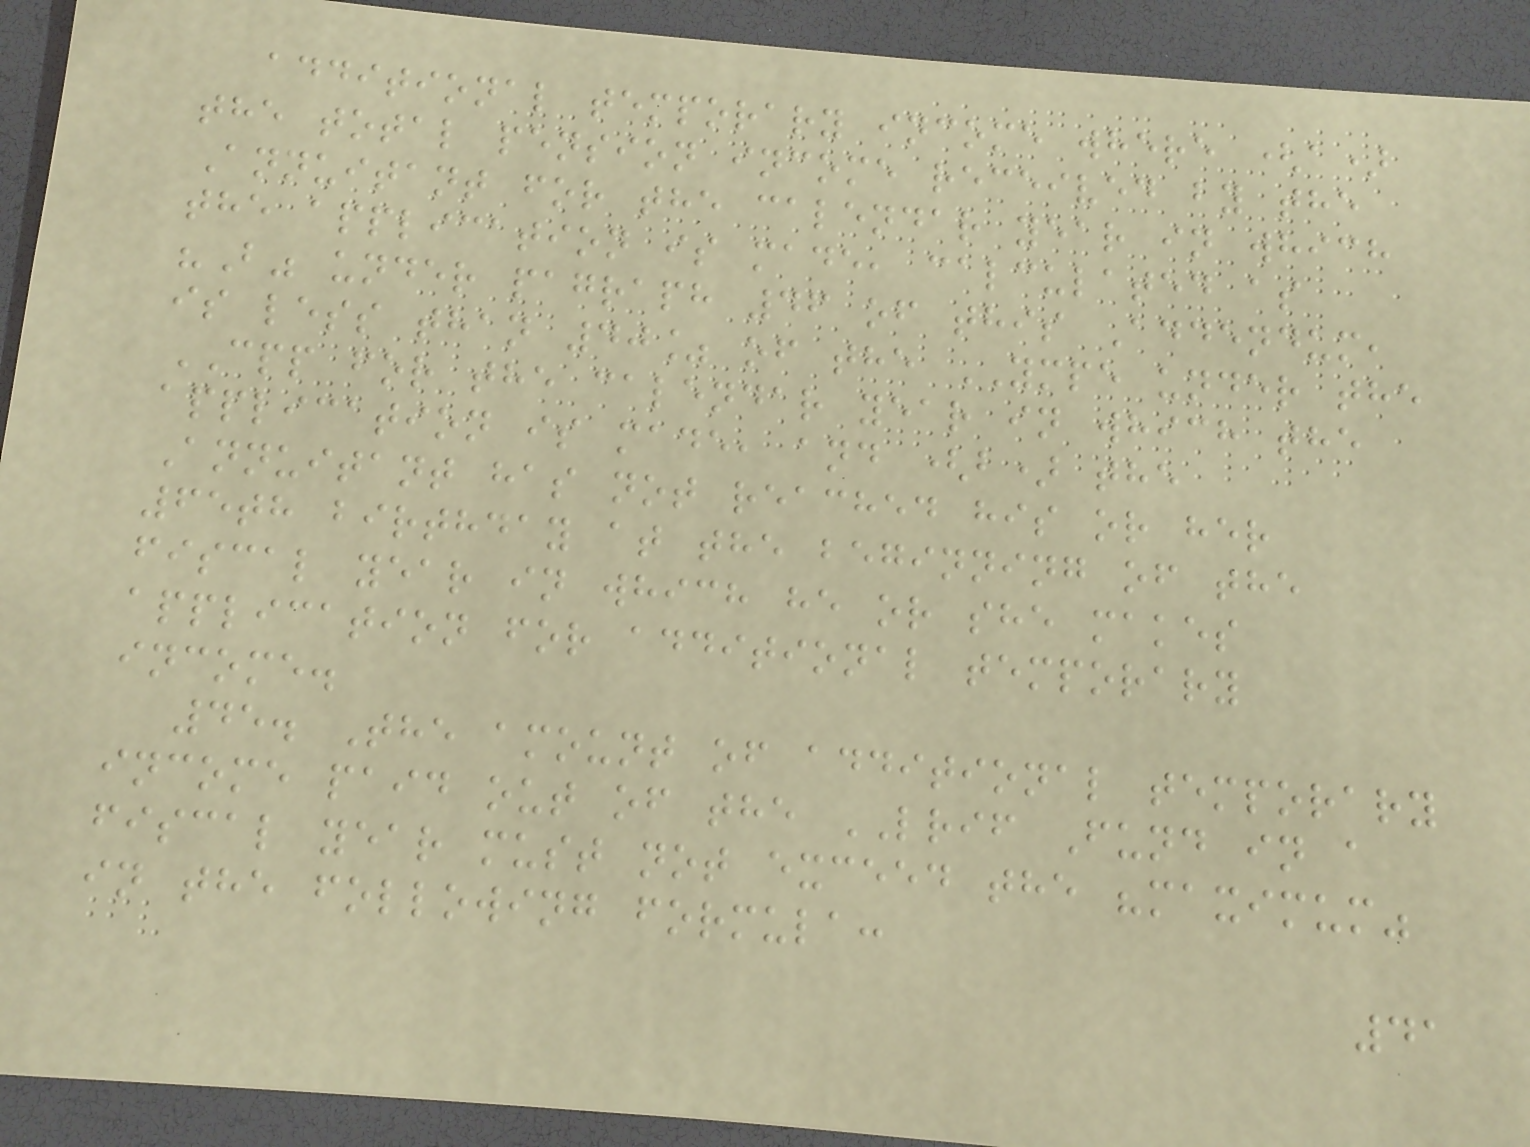additional temporary income where (a)
the total pension income received by the
Annuitant for the calendar year in which
the application is made, calculated as
"B" under pagraph 46 of this Addendum,
is less than 40% of the YMPE under the
CPP for the calendar year in which the
application is made, and (b) the
Annuitant has not reached his or her
65th birthday at the beginning of the
fiscal year in which he or she makes
application for additional temporary
income.
45. The amount of additional temporary
income paid out of the LRIF Fund in a
fiscal year must not exceed the "maximum"
in the following formula:
41
